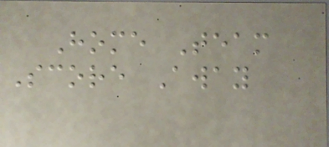Home Team
Score Away
